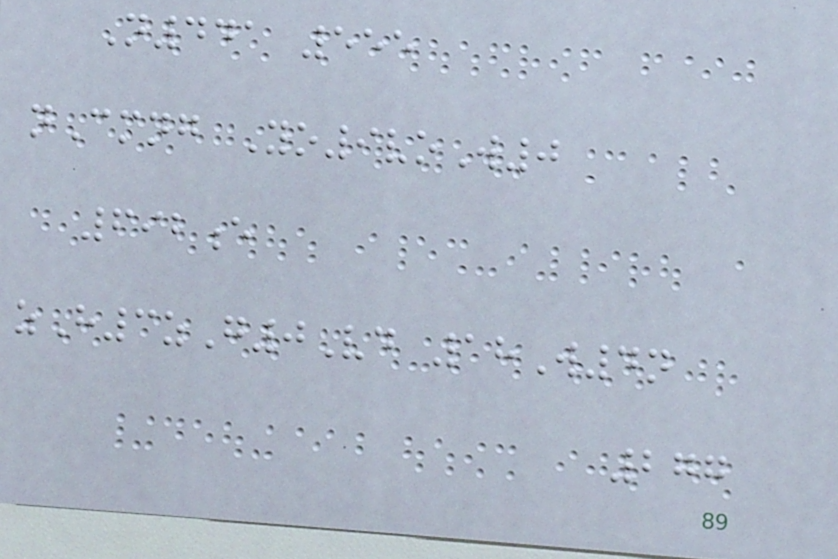N441 555
nCmng Yo9voW0
692e
zH3zG0Vd 18W4n
277
